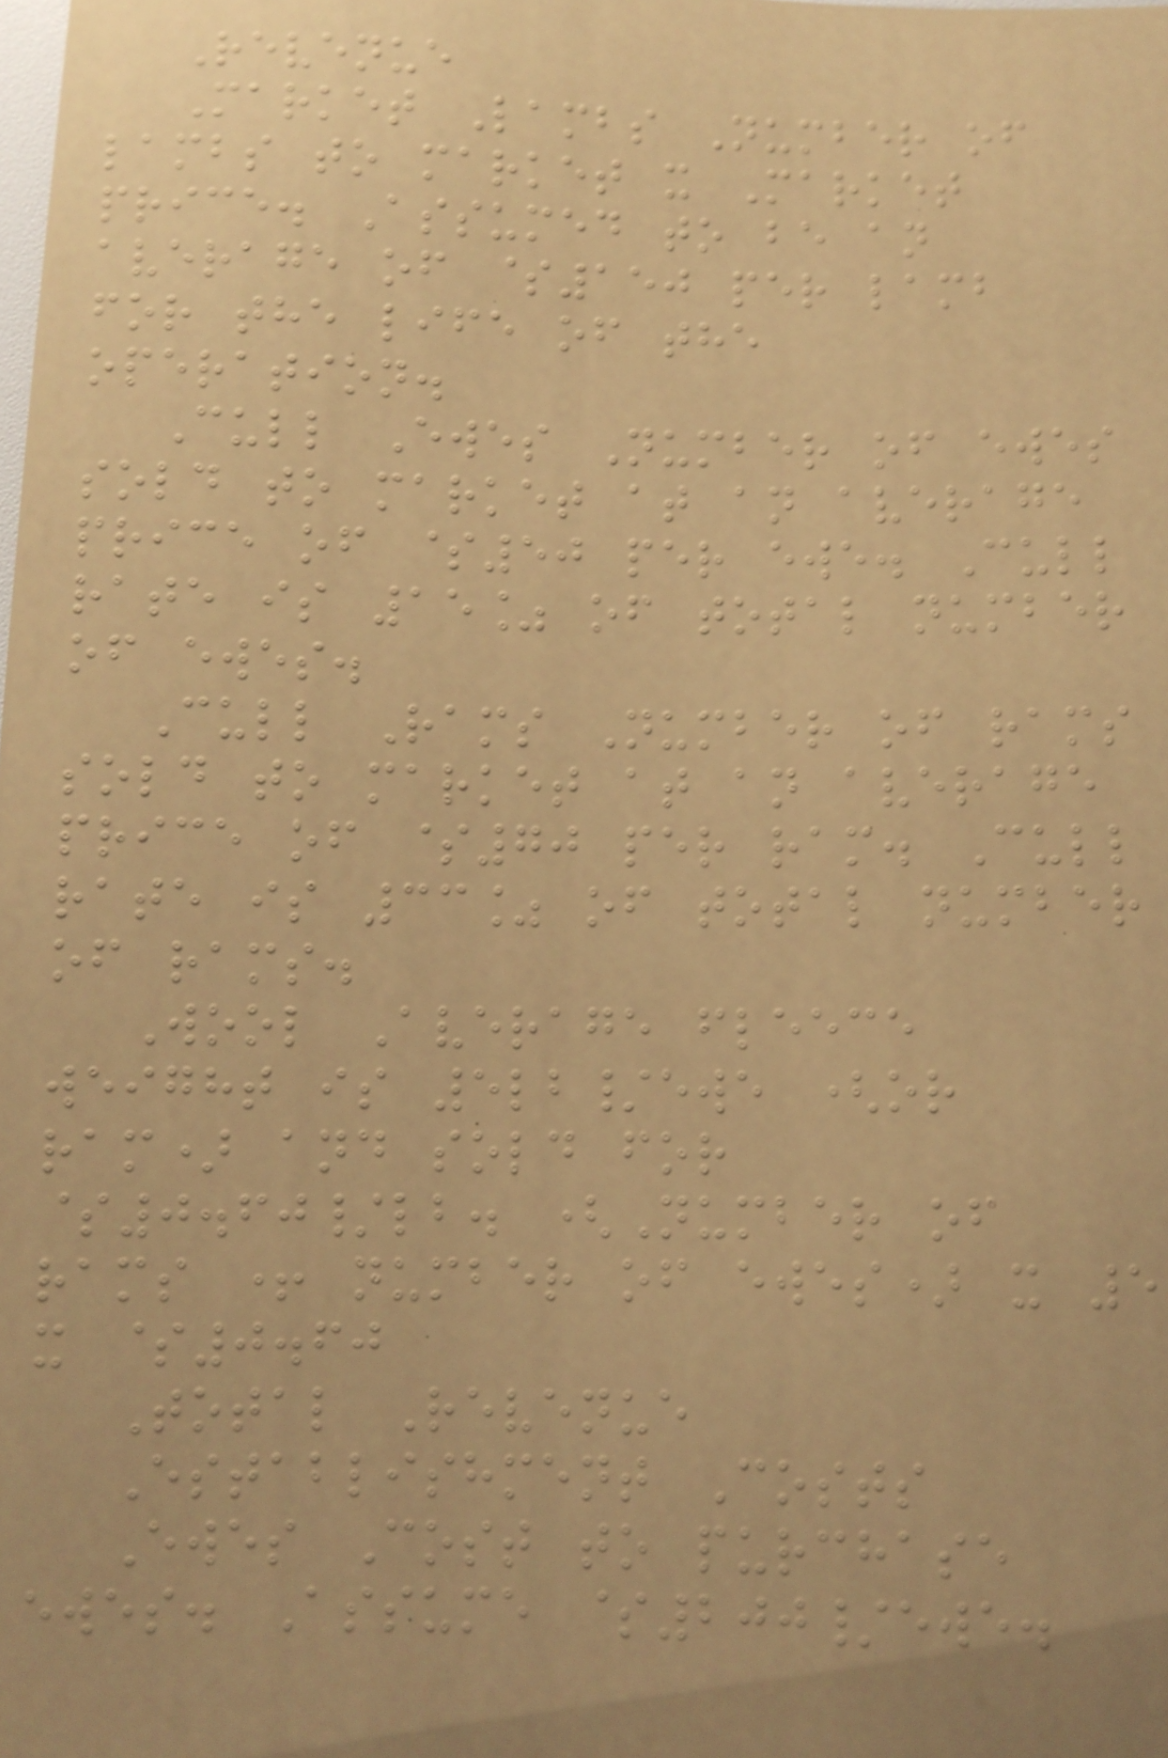Revenue
Market Lambs Number of
lambs to market x Market
price. Assumed to be an
average of $150 per lamb
for the life of the
operation.
Cull Ewes Number of ewes
sold to market at an average
price of $50 per ewe. Cull
rate is 15% of total number
of ewes.
Cull Rams Number of rams
sold to market at an average
price of $70 per ram. Cull
rate is 33% of total number
of rams.
Wool Average fleece
weight is 5lb/ewe (or
ram) and sold for
$0.60/lb. (Number of
rams + number of ewes) x 5
x $0.60
Total Revenue
Establishment Costs
Ewes Cost to purchase
ewes. Assume $200/ewe.
